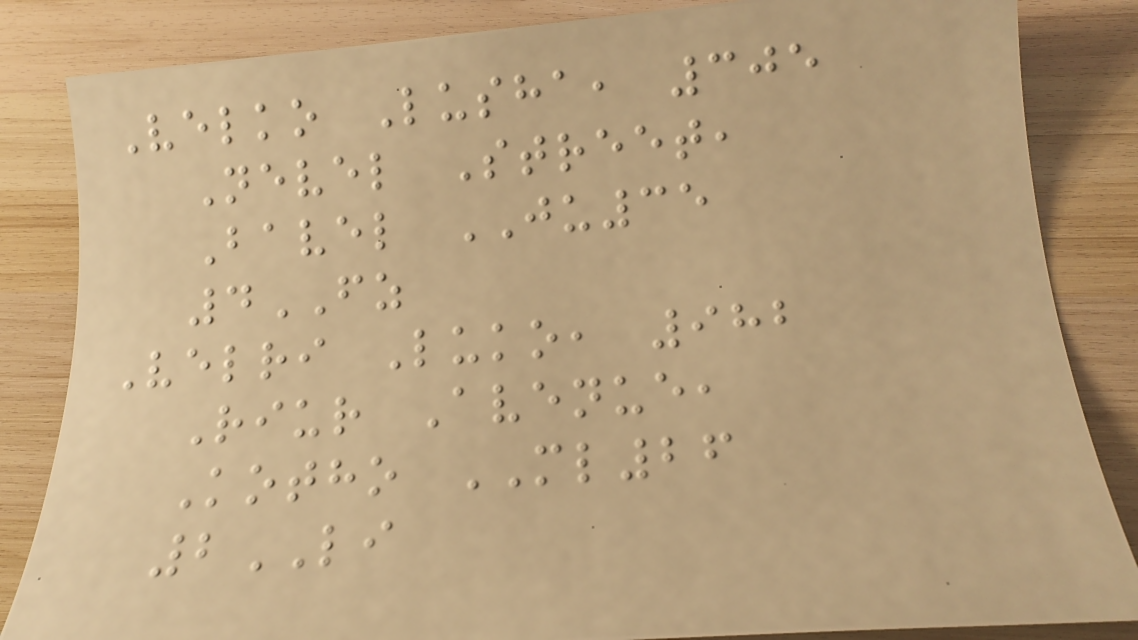Velko Lusha, 305
Nevel Street,
Bavel JU35
4FZ
Velri Luko, 982
Riur Avenue,
Kotho ML26
2LI
